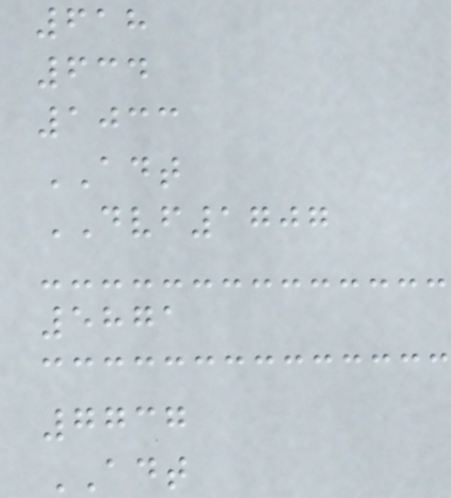618
634
1033
ADT
DVF1707
5871
7737
ADT
